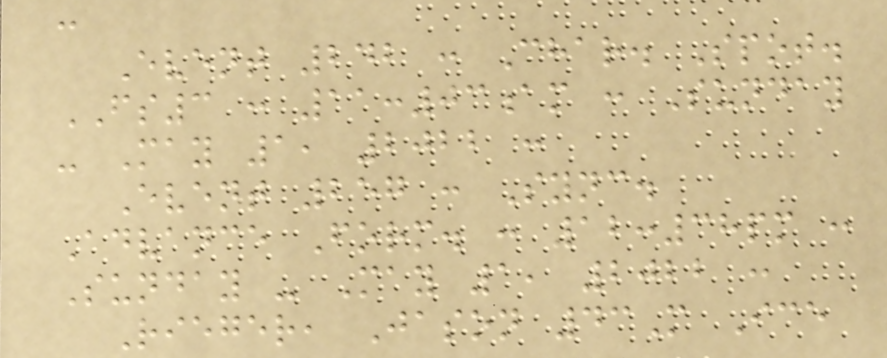:
Event 242 : Char. Spot.
FS3 : 11:03am : Sunday
- May 1, 2022 :
Event 257 : Sync.
Advance Form. : 12:38pm :
Sunday - May 1, 2022 :
Rieger, Jason 43M Ice
